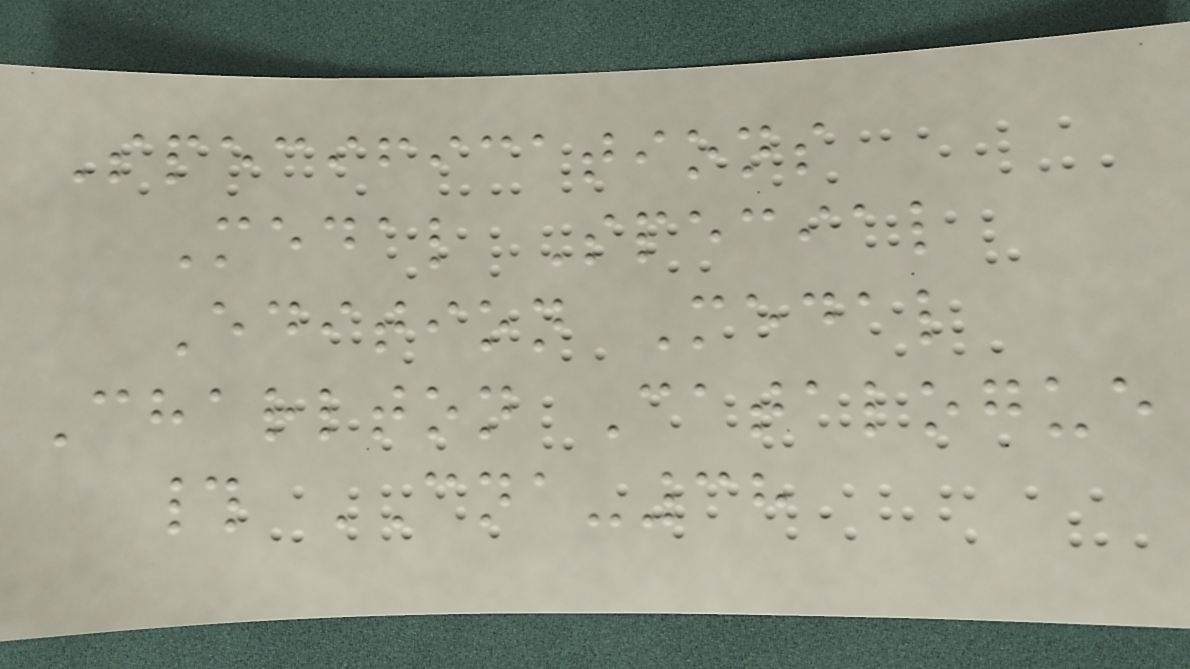Specifications
Medal Special
Edition Medal
Charlton Catalogue
# CNA-38
